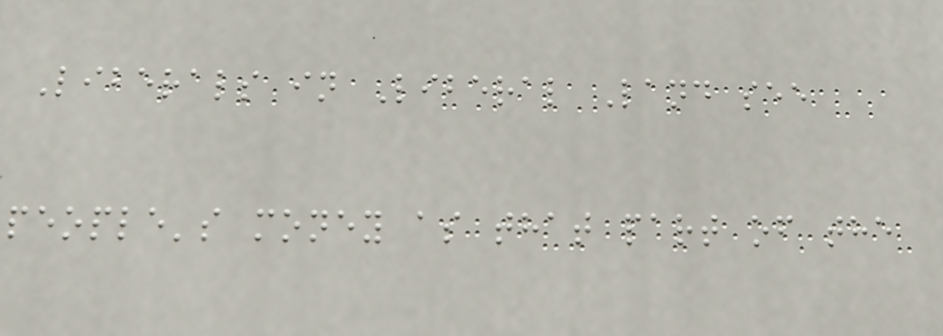Liberals in Liberal Land see
people's money as that part of the
